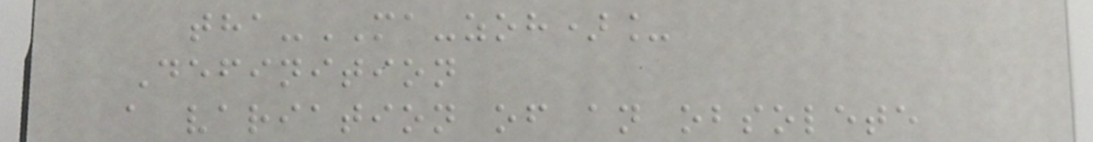tha-MA-zoh)_
Definition
a variation of an obsolete
